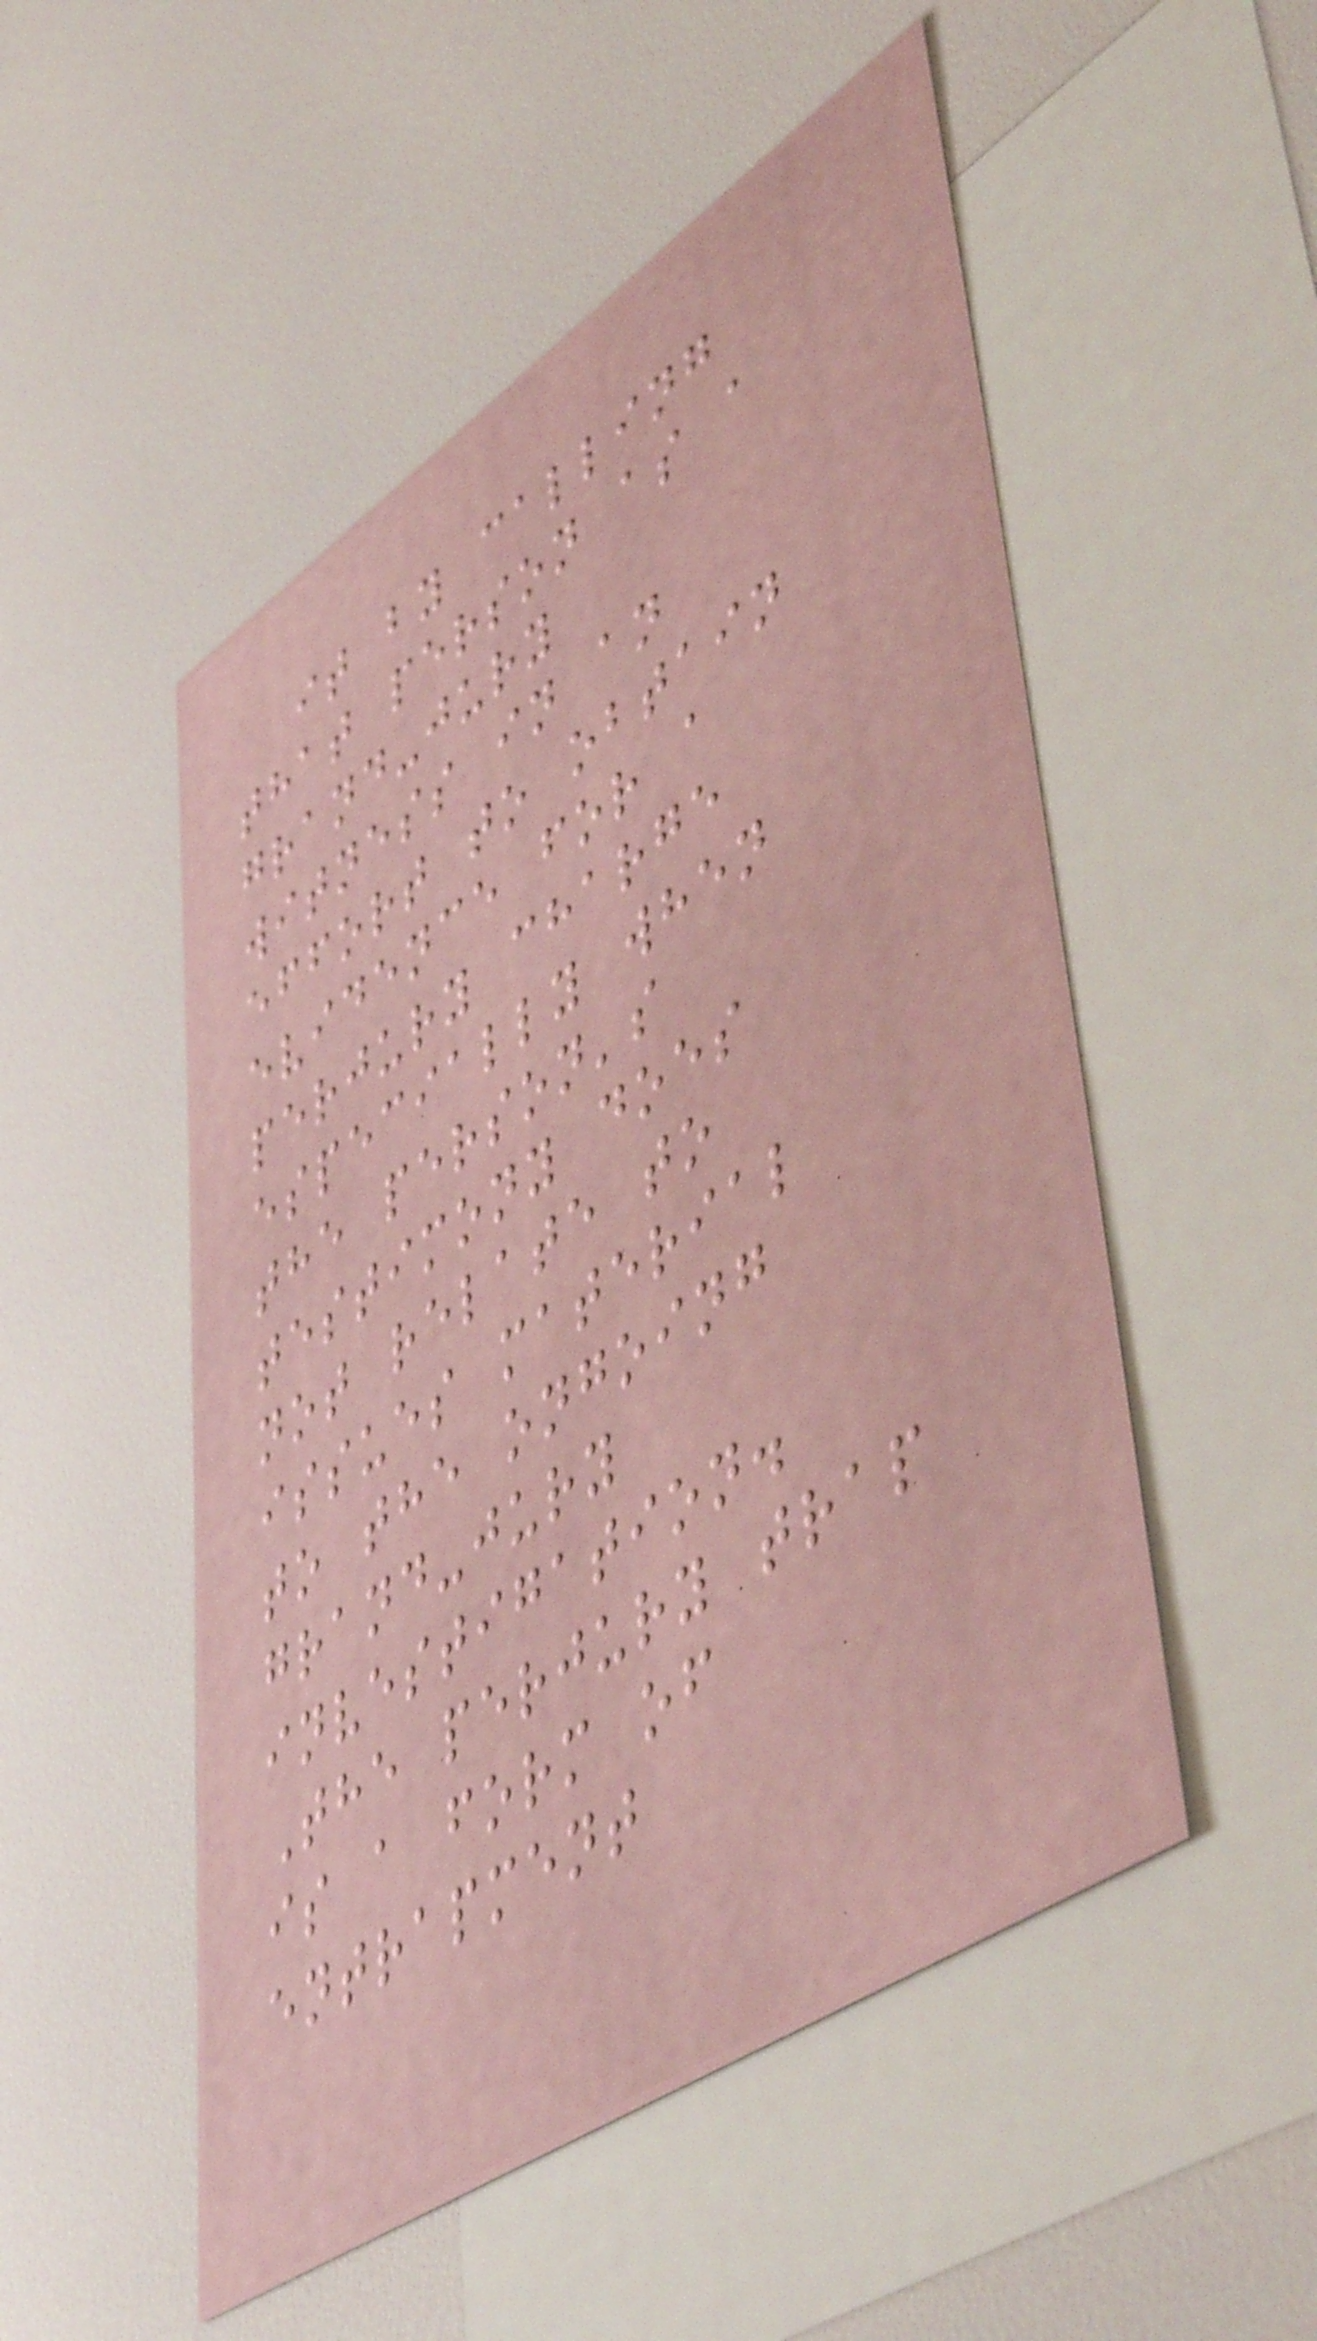it by calling
that person as a
grand-jury
witness in an
effort to obtain
evidence for a
perjury charge
especially when
the person's
testimony does
not relate to
issues material
to the ongoing
grand-jury
investigation.
The perjury trap
is a form of
entrapment
